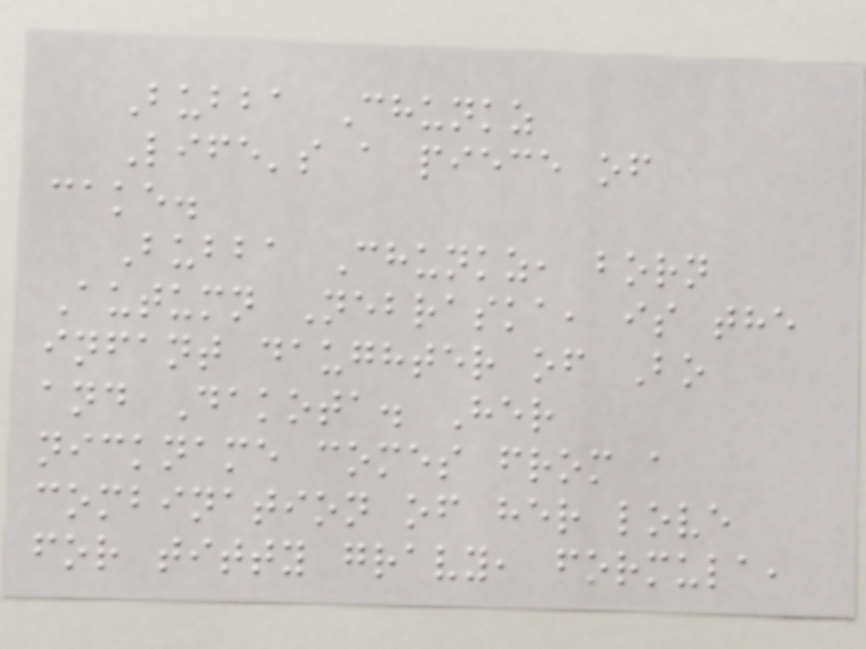Bubba Chunkz
Life's a piece of
cake.
Bubba Chunkz, born
Autumn Nebraska, is the
infant daughter of Bo
and Dakota. Her
nickname comes from a
combination of her love
for titty gravy, formula,
